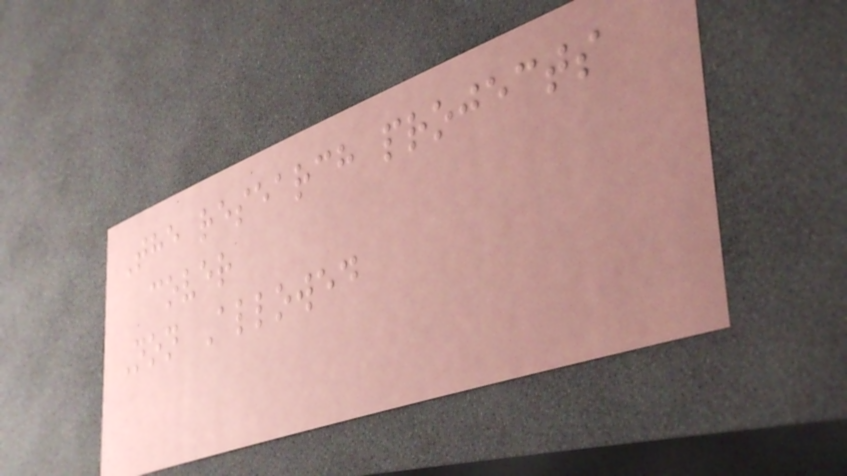The research projects
cover
Non Allowed
